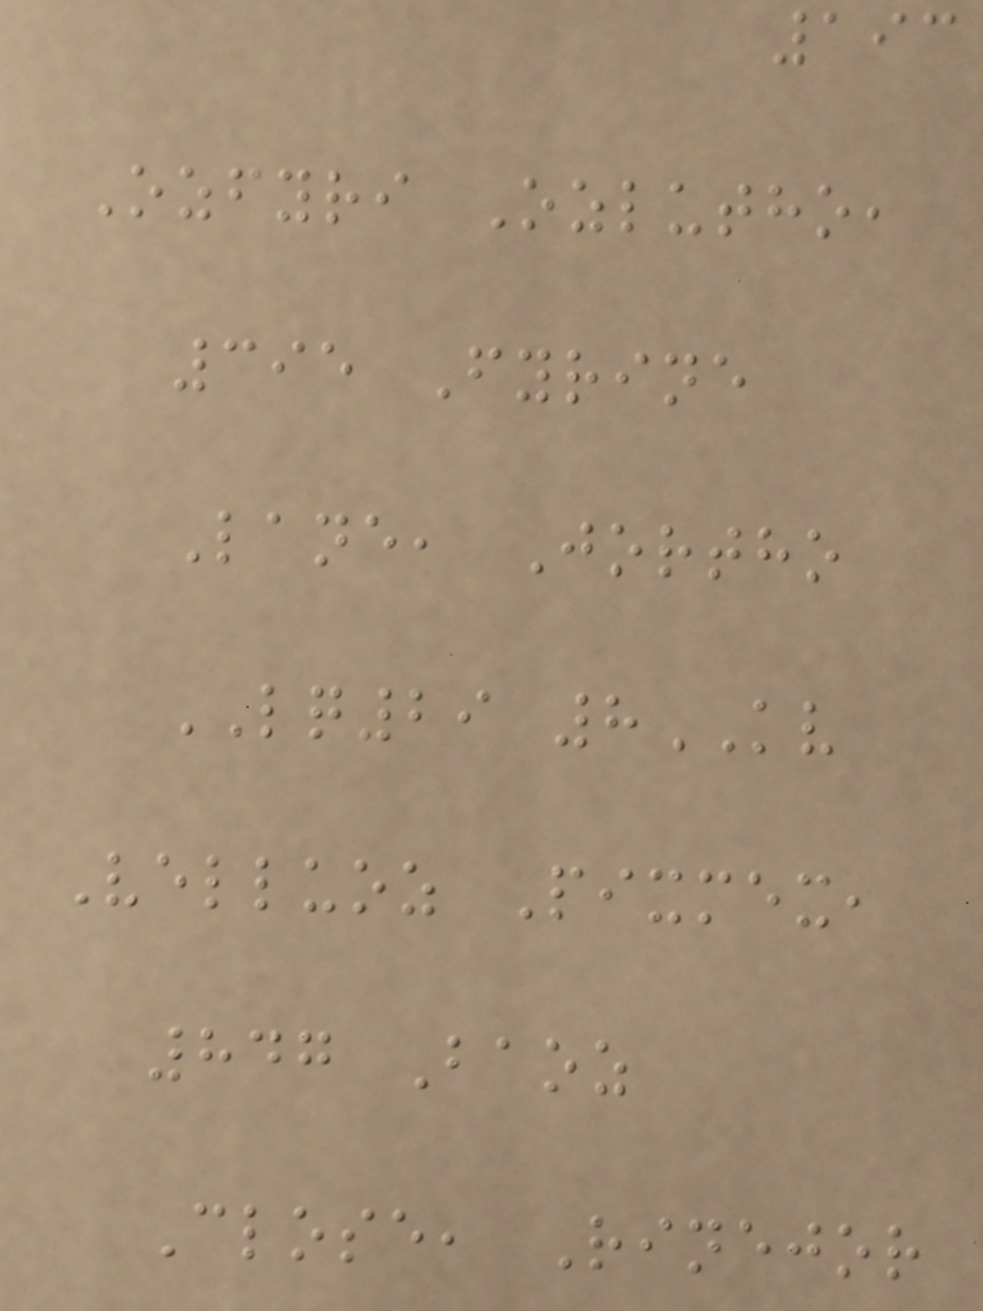193
Ozfyri Ozlutho,
395 Fyrine
Lane, Jortho
LQ29 8KV
Velluoz Pixmex,
847 Baoz
Close, Rinejor
